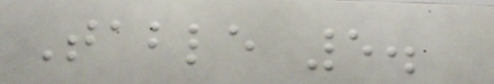Table 5.
